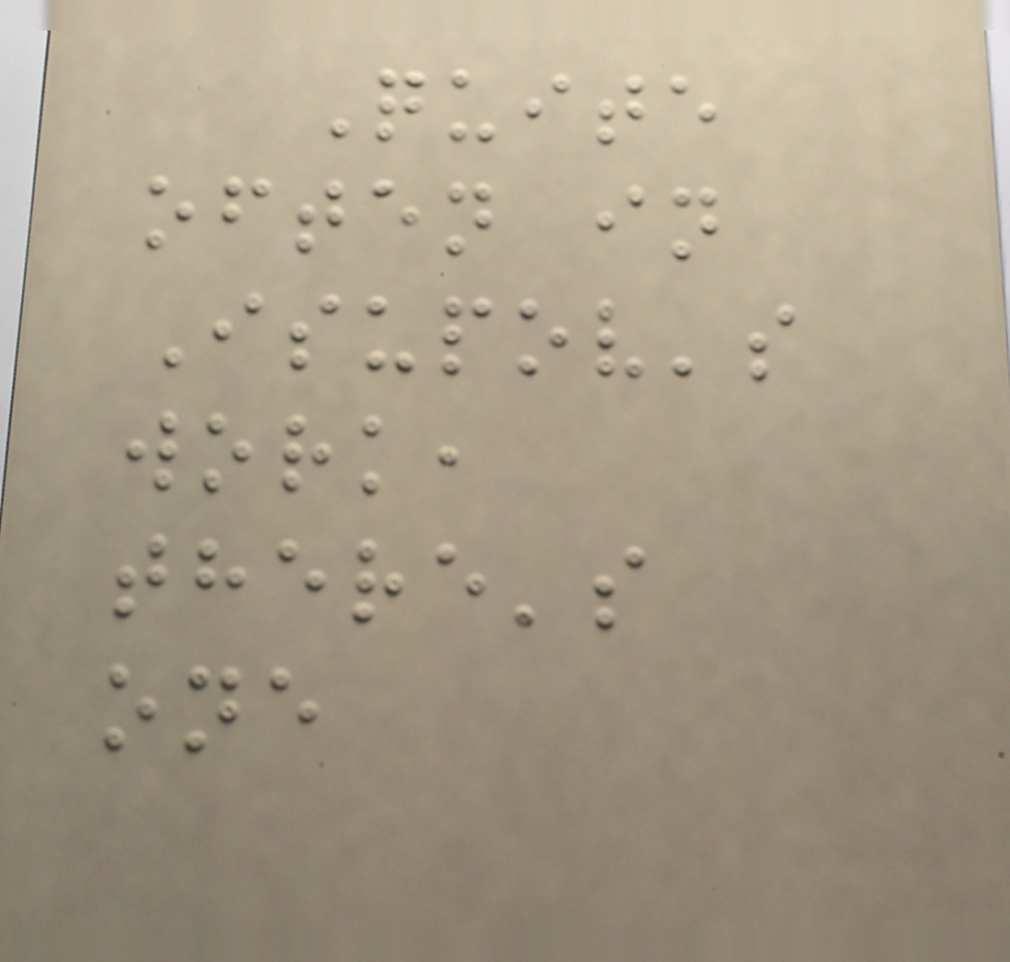Quite
often in
Isupov's
work,
there's
one
